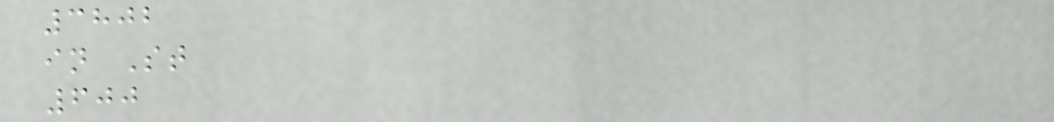3802
in St
600
